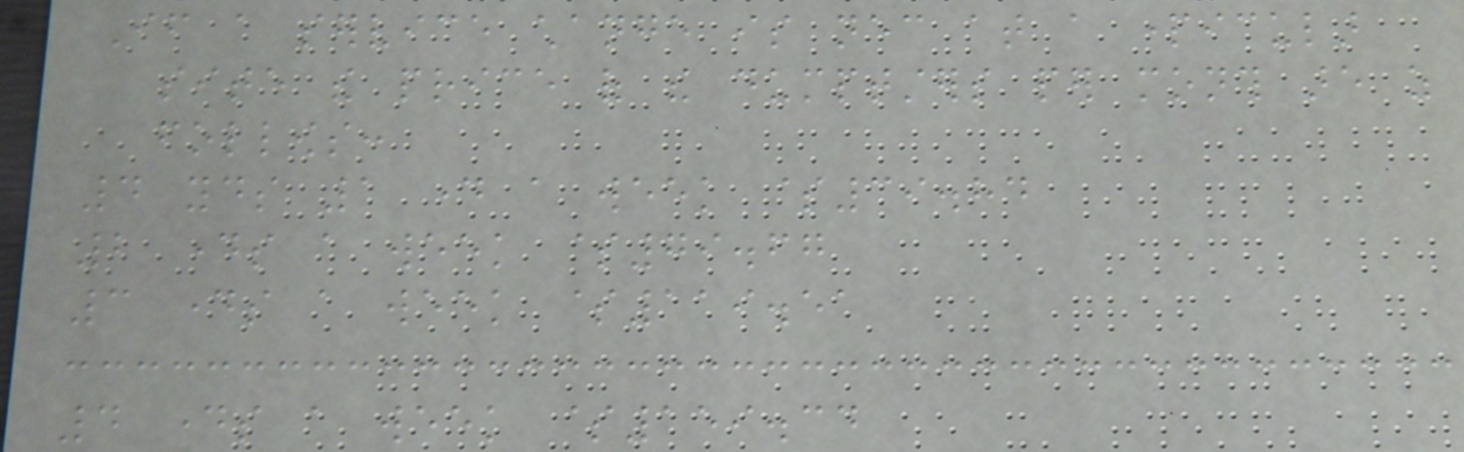If a service change is necessary at a particular
site the price of the dumptsters per month are as
follows:
4 yds 1 day a week $39.84
2 days a week $79.67
3 days a week $119.51
4 days a week $159.34
